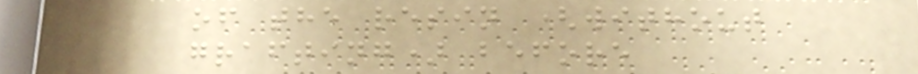of the resin (without
grafting) before
